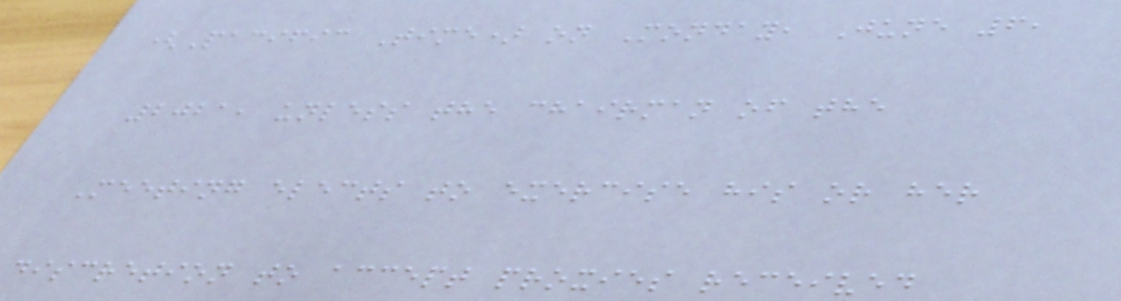(Pacific Time) on Monday, June 6,
2021, unless the chairman of the
Meeting elects to exercise his or her
discretion to accept proxies received
